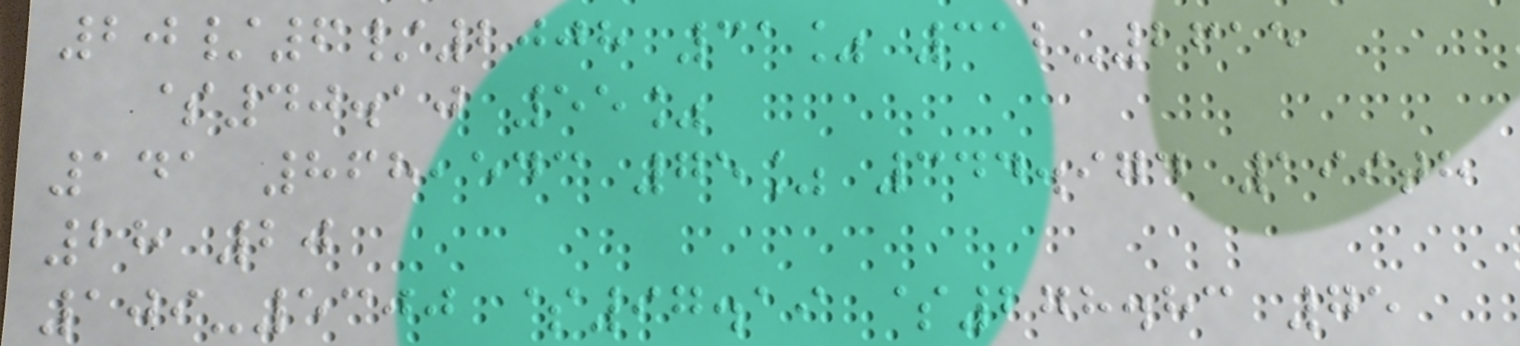20/6/2008 31% 312-2615
$40.10 55%
141 868,543 75% 344.974 199th
28 20
109-5300 $97.19 $278.83 75
